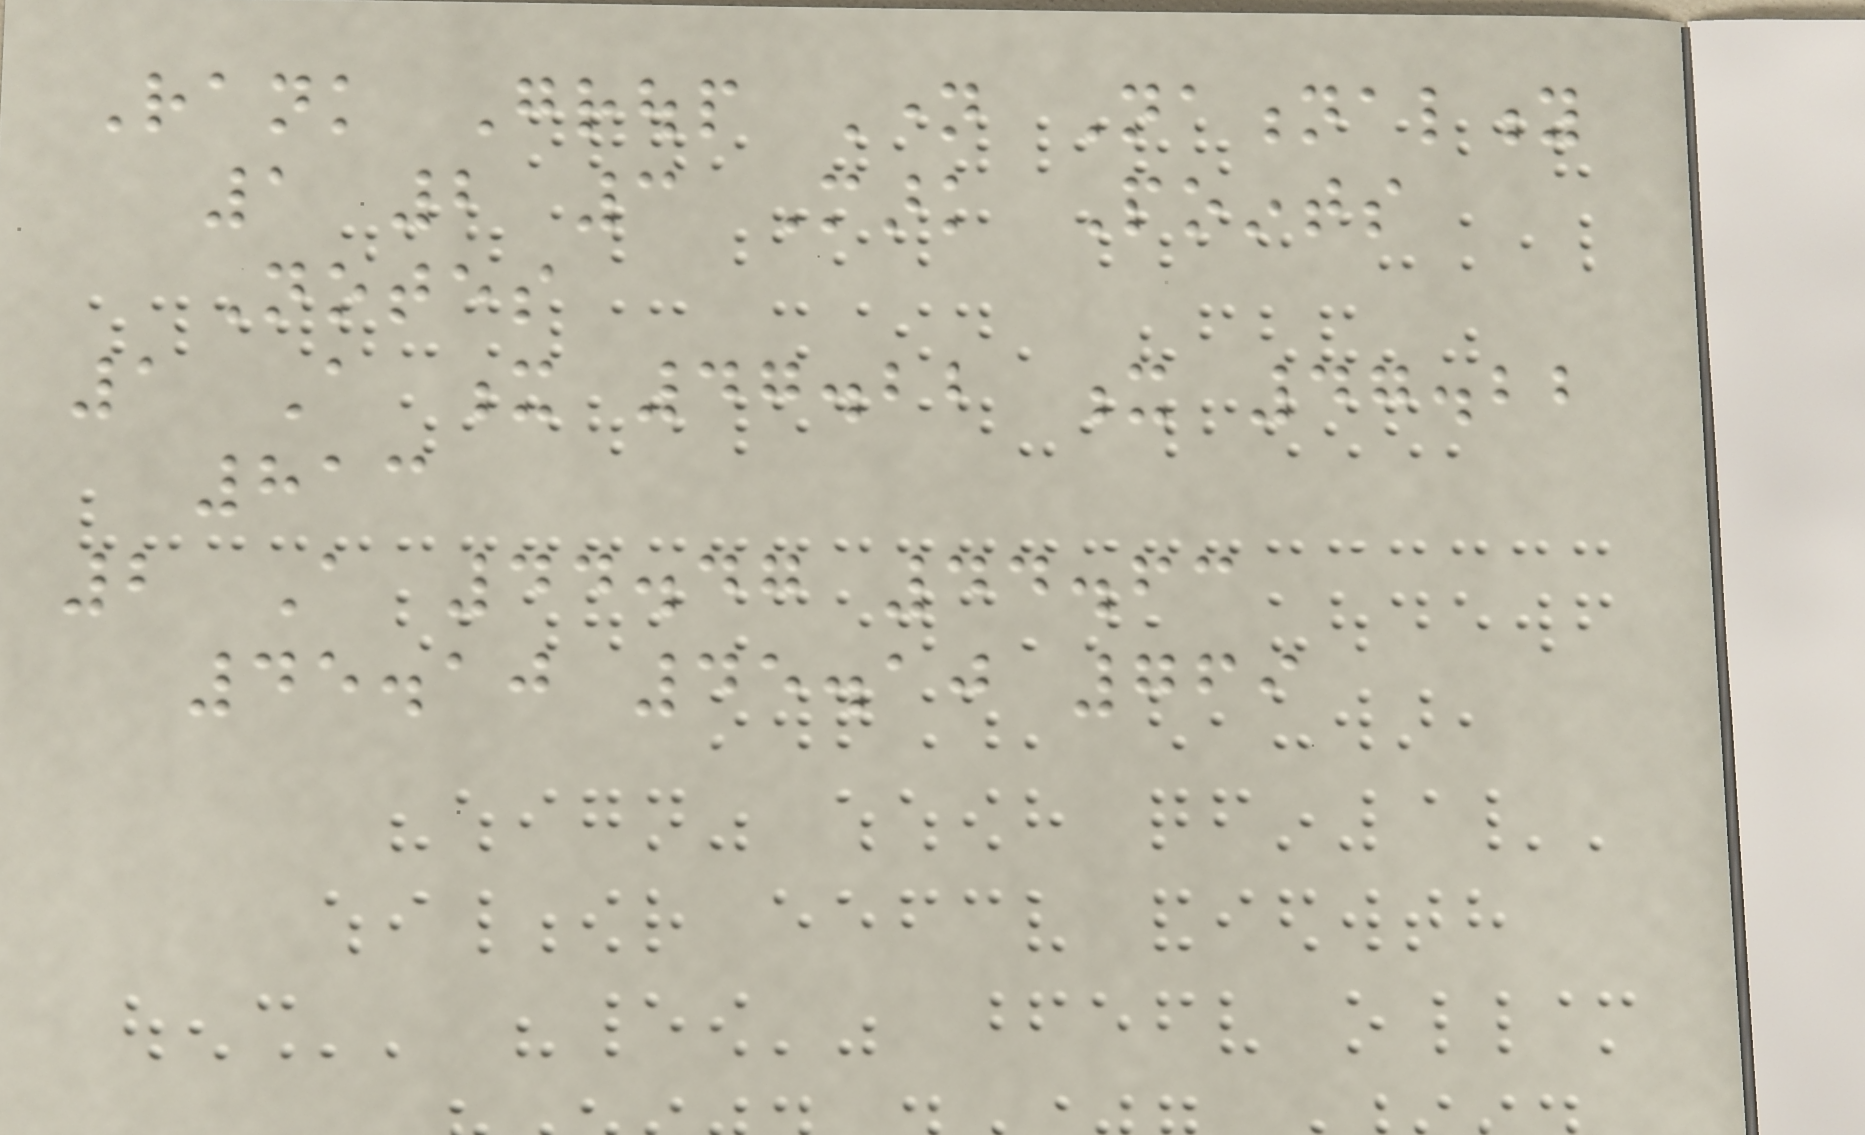Rank Group Name Nationality
1 2 3 Mark Points
Notes
1 A x 47.22 x 47.22
813
2 A 44.47 44.63
45.10 45.10 769
